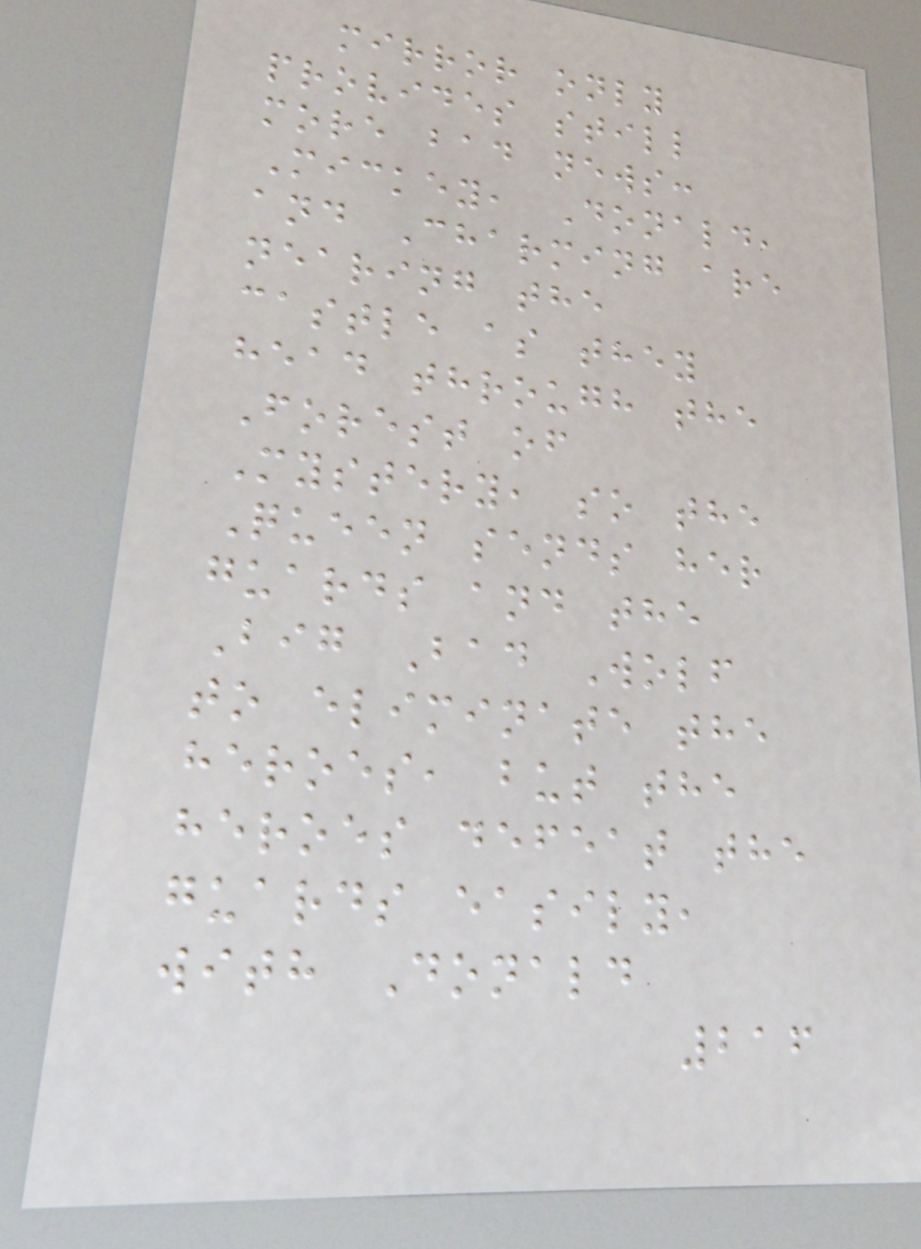mirror only
provides still
more bad news:
Mickey, Donald,
and Charming are
nearing the
castle as they
head through the
Forest of
Mystery, so the
Queen sends her
guards and the
Big Bad Wolf
to eliminate the
heroes, but the
heroes defeat the
guards easily,
with Donald
216
